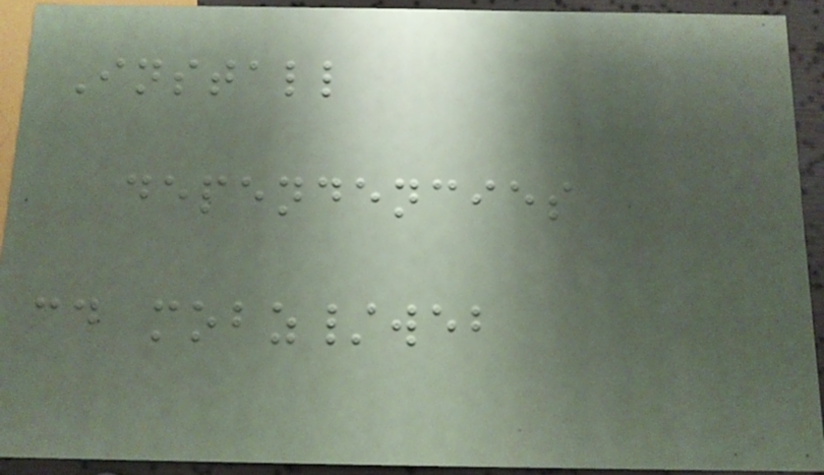Install
dependencies
cd mobz/web
